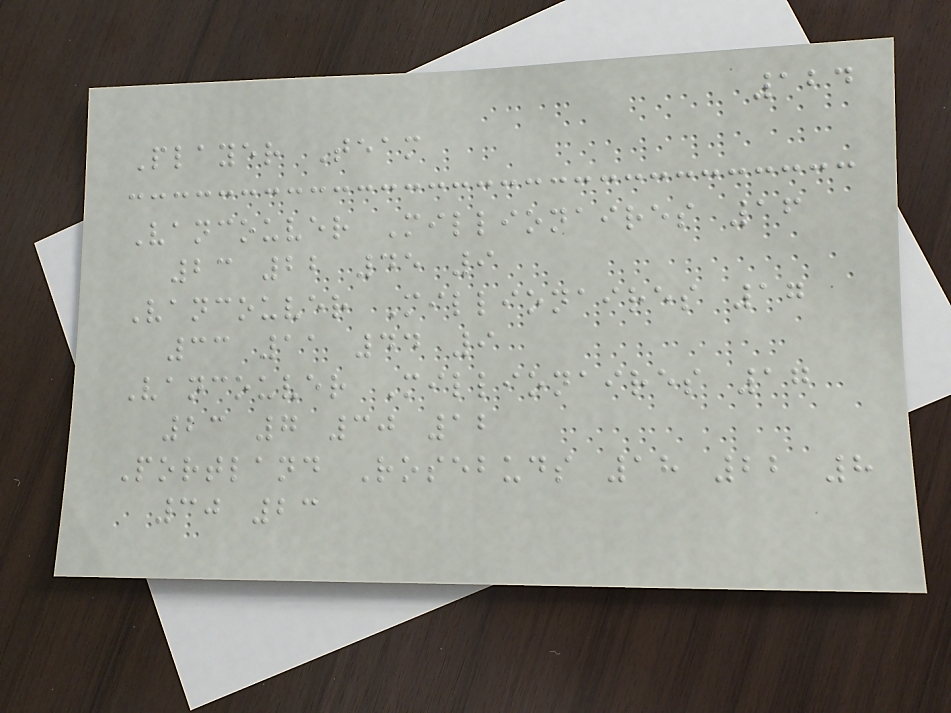124
Player Team
Vancouver Millionaires 16
23 22 45 9
Vancouver Millionaires 17
33 11 44 9
Vancouver Millionaires 17
23 7 30 12
Portland Rosebuds 18 22 8
30 23
